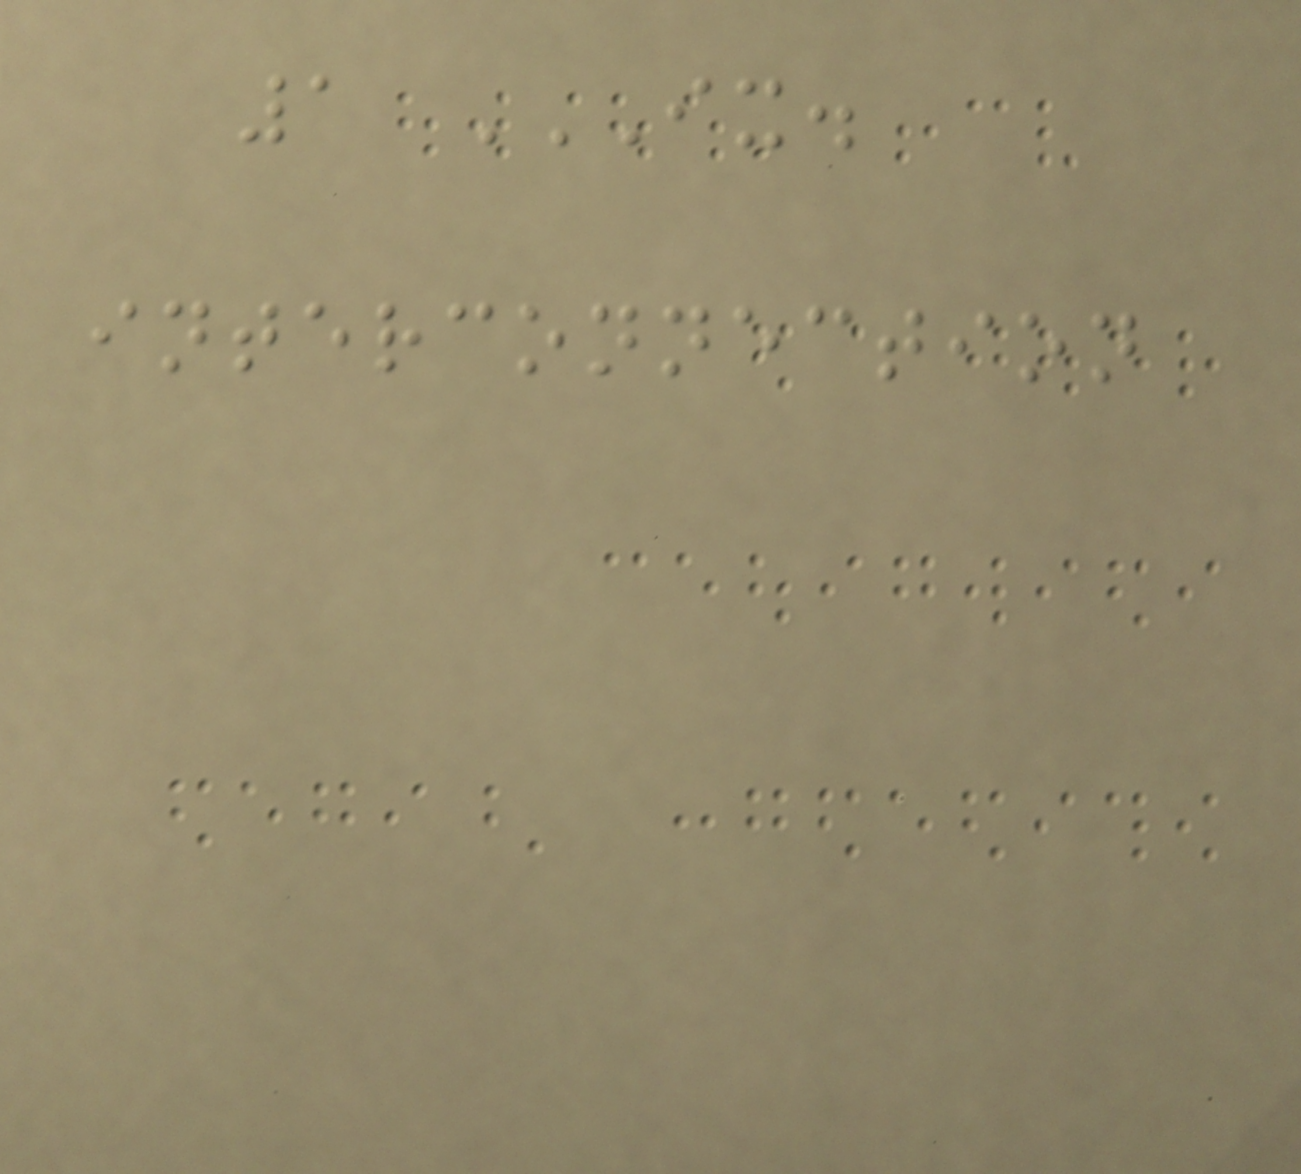1 IX.
INTERCONNECTION
